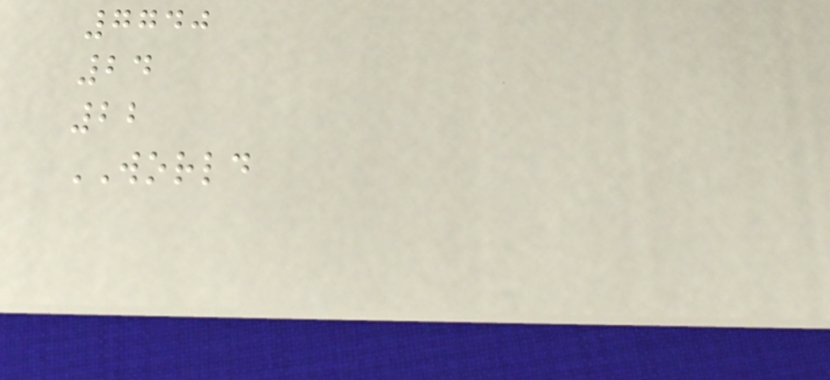7740
24
22
WORLD
